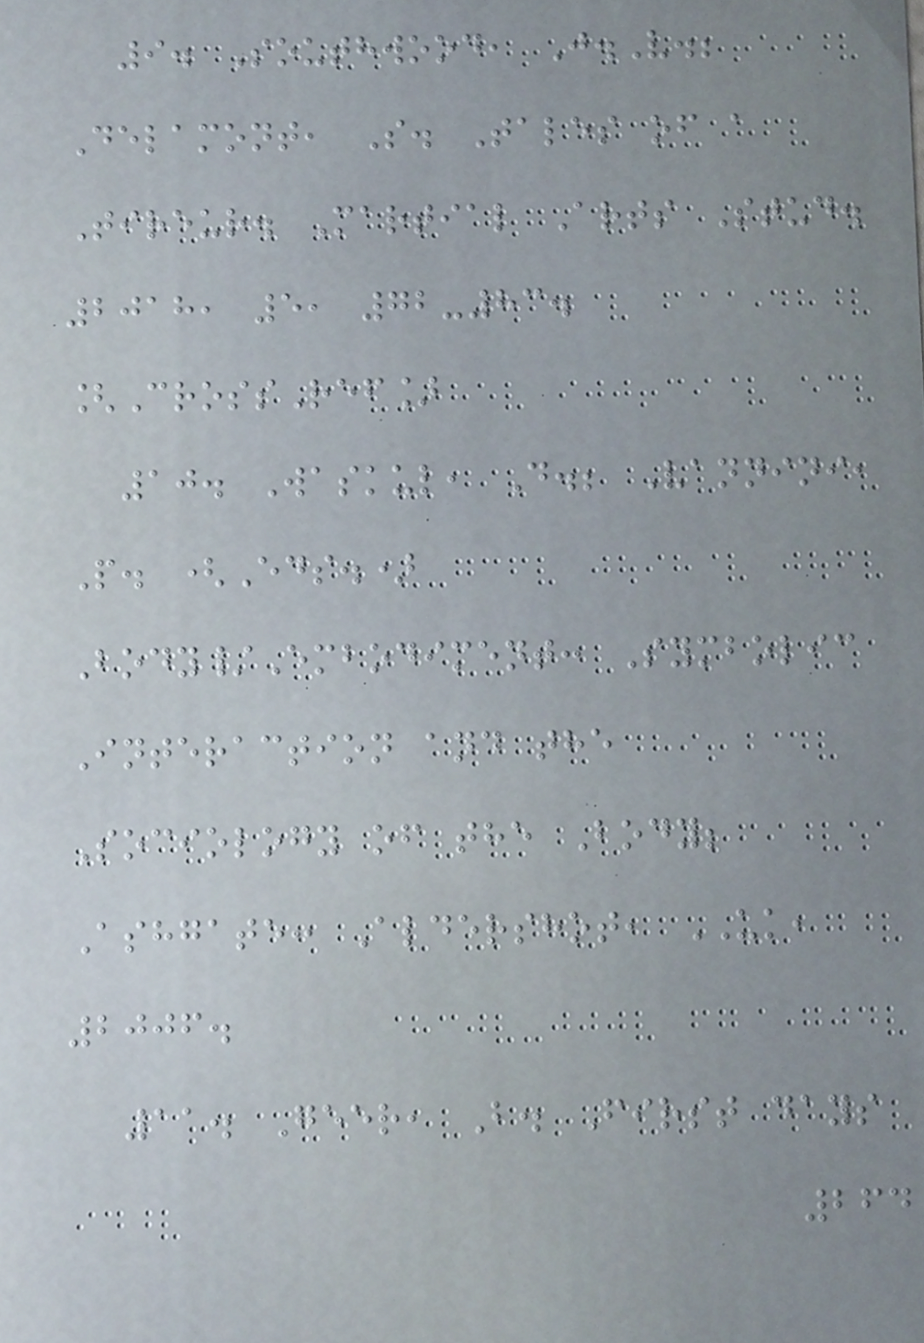9. Southwood, J.V.;
Delamont, S. Tales of a
Tireur. Martial Arts Stud.
2018, 5, 72-83.
[CrossRef]
10. Waskul, D.; Vannini,
P. (Eds.)
Body/Embodiment: Symbolic
Interaction and the
Sociology of the Body;
Ashgate: Aldershot, UK,
2006.
11. Geer, B. First days
264
